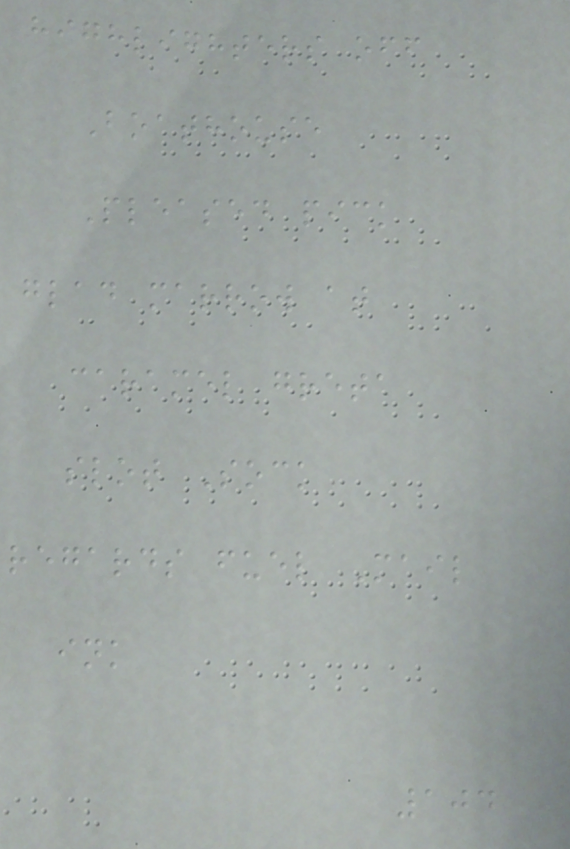highlighters off
Boathouse
Pleased pick
glad marrow at
caramel greta
slot Sock
regards fuel Mail
ink
104
